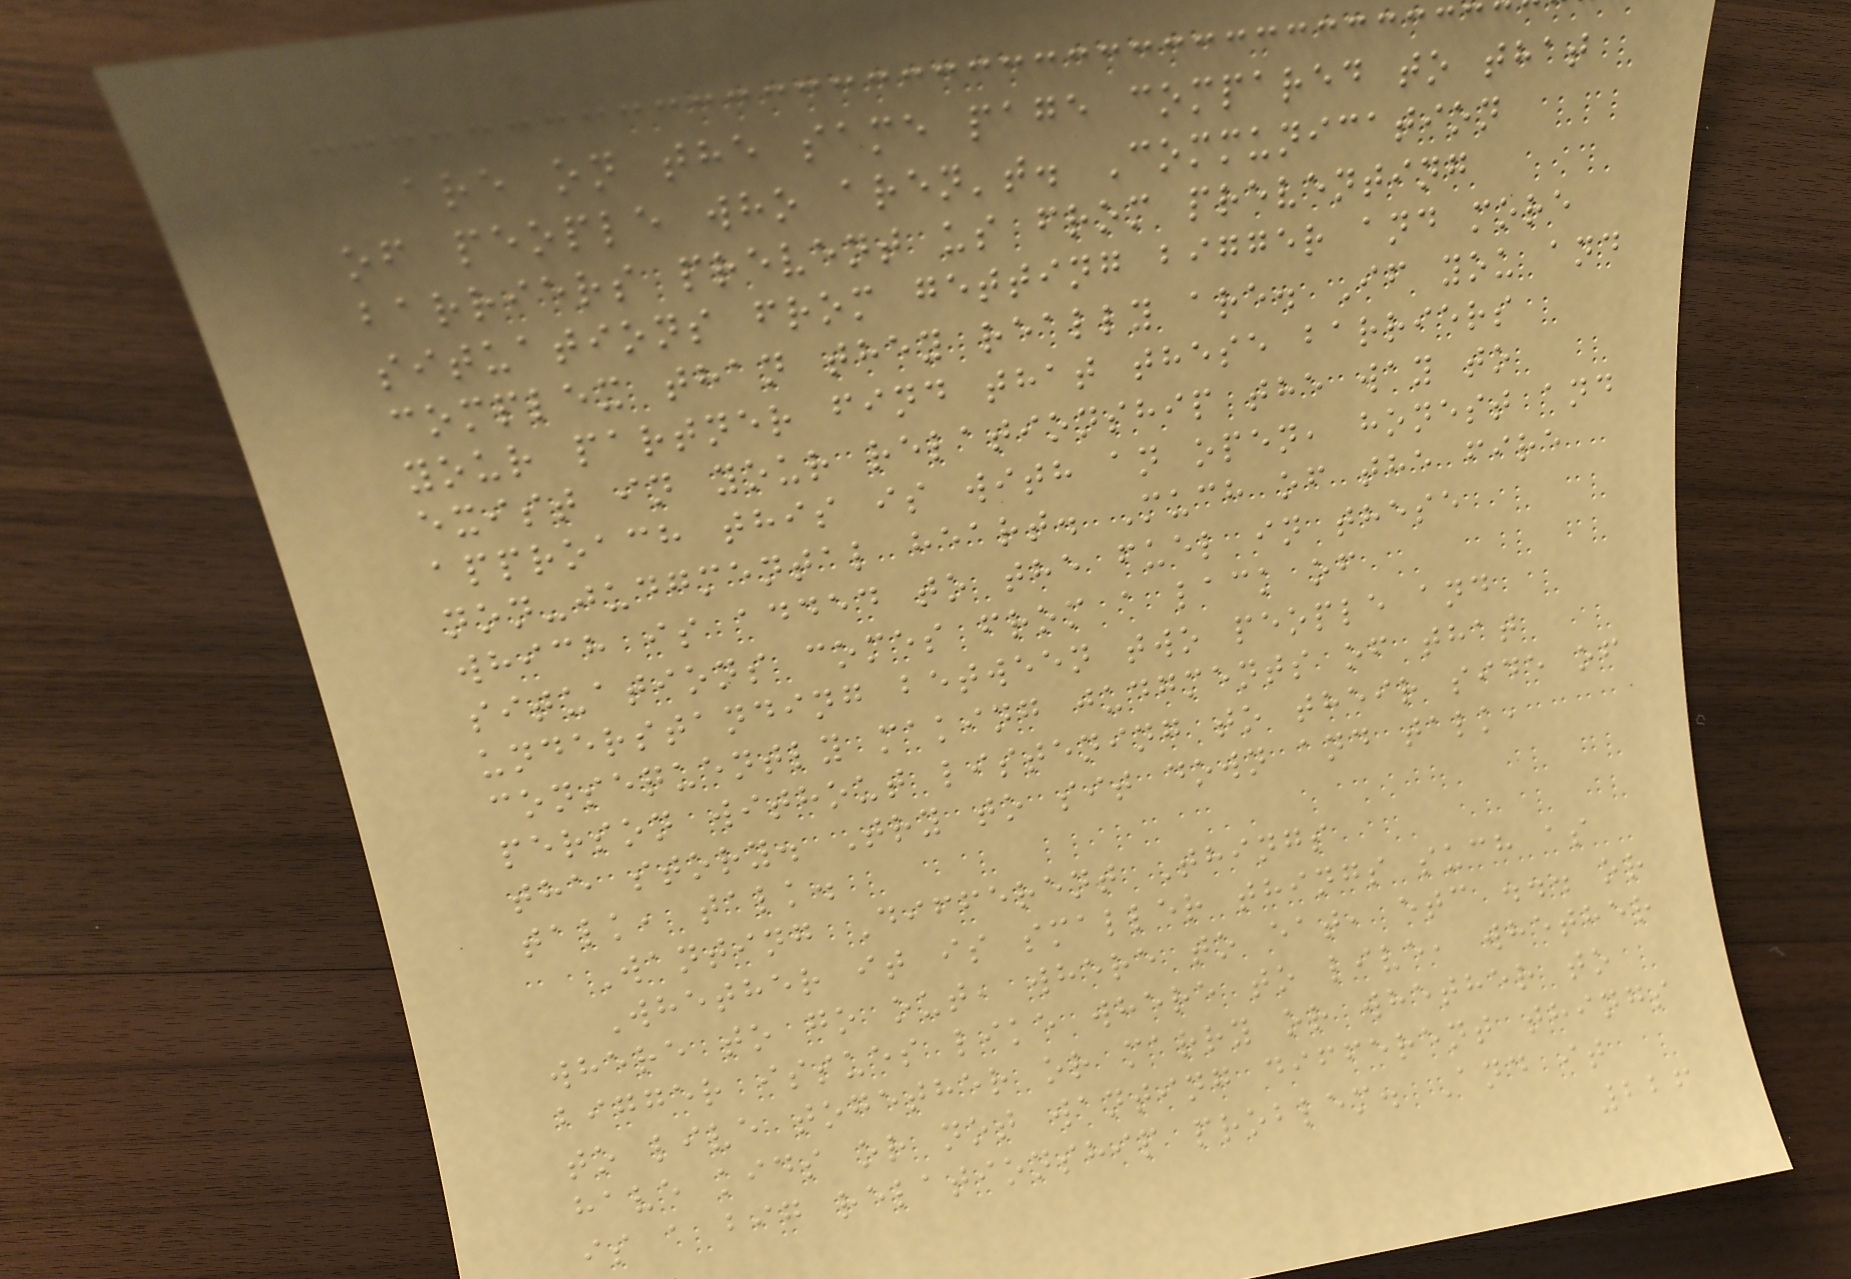are on the same page compared to that
of people who aren't. Communication
barriers prevent us from preventing
situations from getting bigger and more
complex than they really are. If you and
your partner find that these barriers
exist in your relationship the way to
approach this is with an open, honest and
non-judgmental heart. Much of the fire
which is added to the fuel in these
situations comes from a lack of
understanding between two people and
consequently making judgments of that
person without listening to their side of
the story. Try to sit down and talk,
talk, talk.
Wanting Different Things
Whether it is smaller things such as
where to go out, where to eat, etc ... or
bigger issues like where to live, whether
to live together or marry or whether to
have kids or not wanting different things
is a big relationship problem. And it
226
